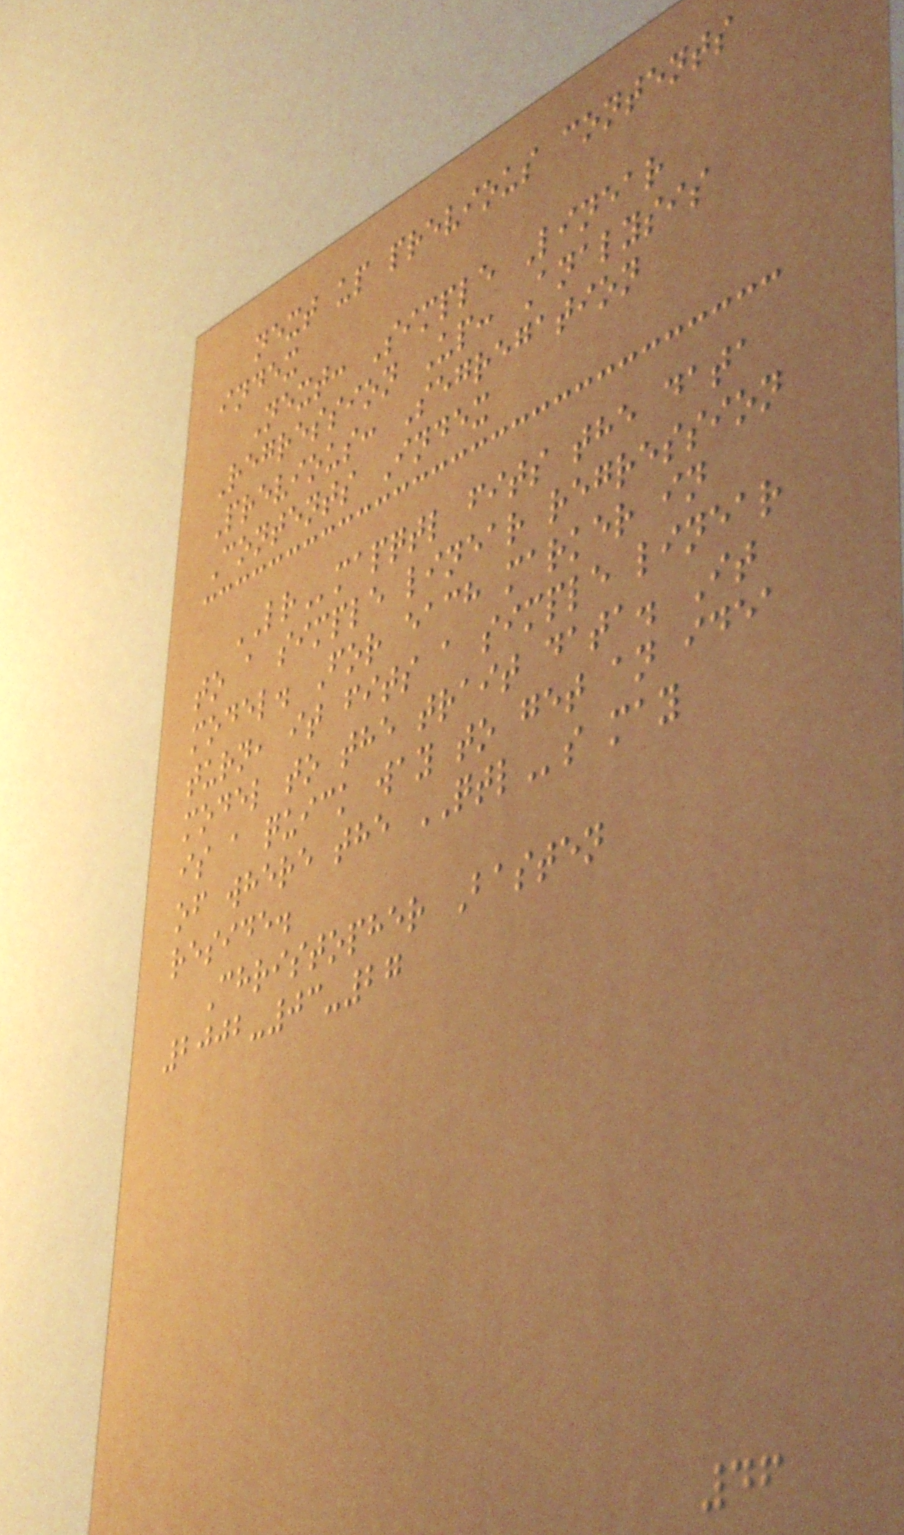next up previous contents
index
Next: Simple Linear
Regression Up: Analysis
Previous: Segregation
Contents Index
LRmapqtl fits the data
to a simple linear regression
model. For each marker in
turn, it fits a simple linear
model to the trait data. It
is a quick way to get an idea
of where the QTLs may
reside.
Christopher Basten
2002-03-27
46
